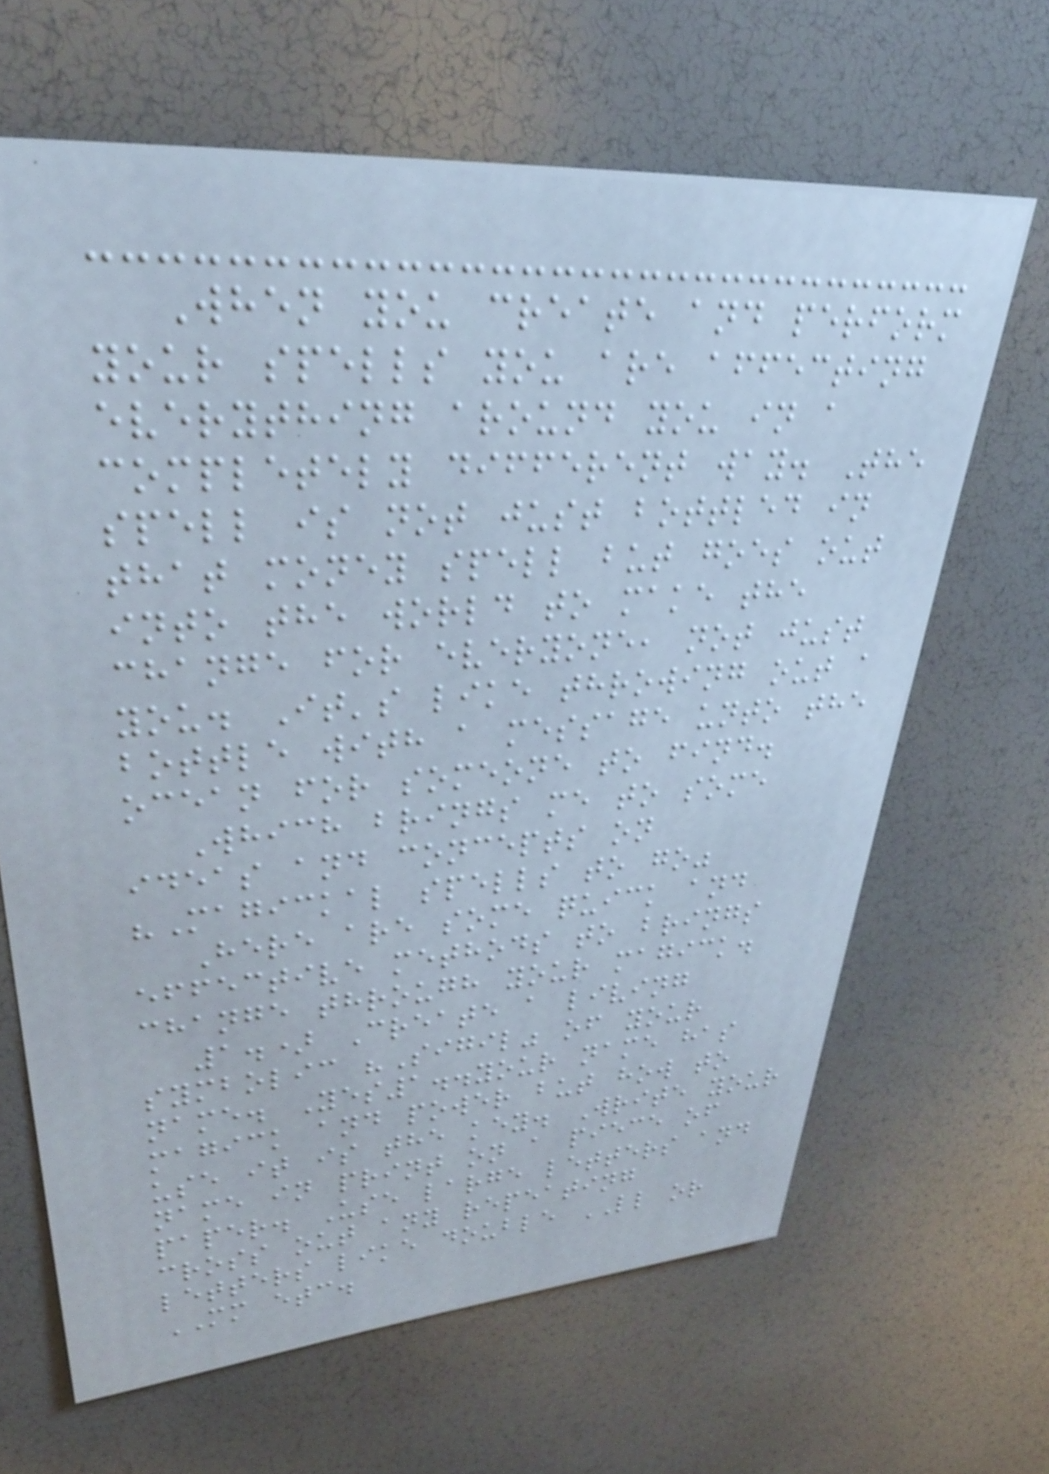When you create and perform
your spells you are affecting
everything around you in a
completely different way. The
spell is not just bottled in
that money spell but goes out
into the world to make the
change for everyone, not just
you. It's like throwing out a
bottle with a message unto the
ocean for someone to find.
Which brings me to some
ideas and concepts on
"Magickal spells to go"
Here are some quick and
effective methods to brings
change through your magick.
1.) Create a living
symbolic "Sigil" of your
name. Yes1..your name has
magick and power but how to
use it is the key. Write your
name in print on a piece of
paper. Use large letters and
cross out any repeating
letters like double LL or
MM etc.
